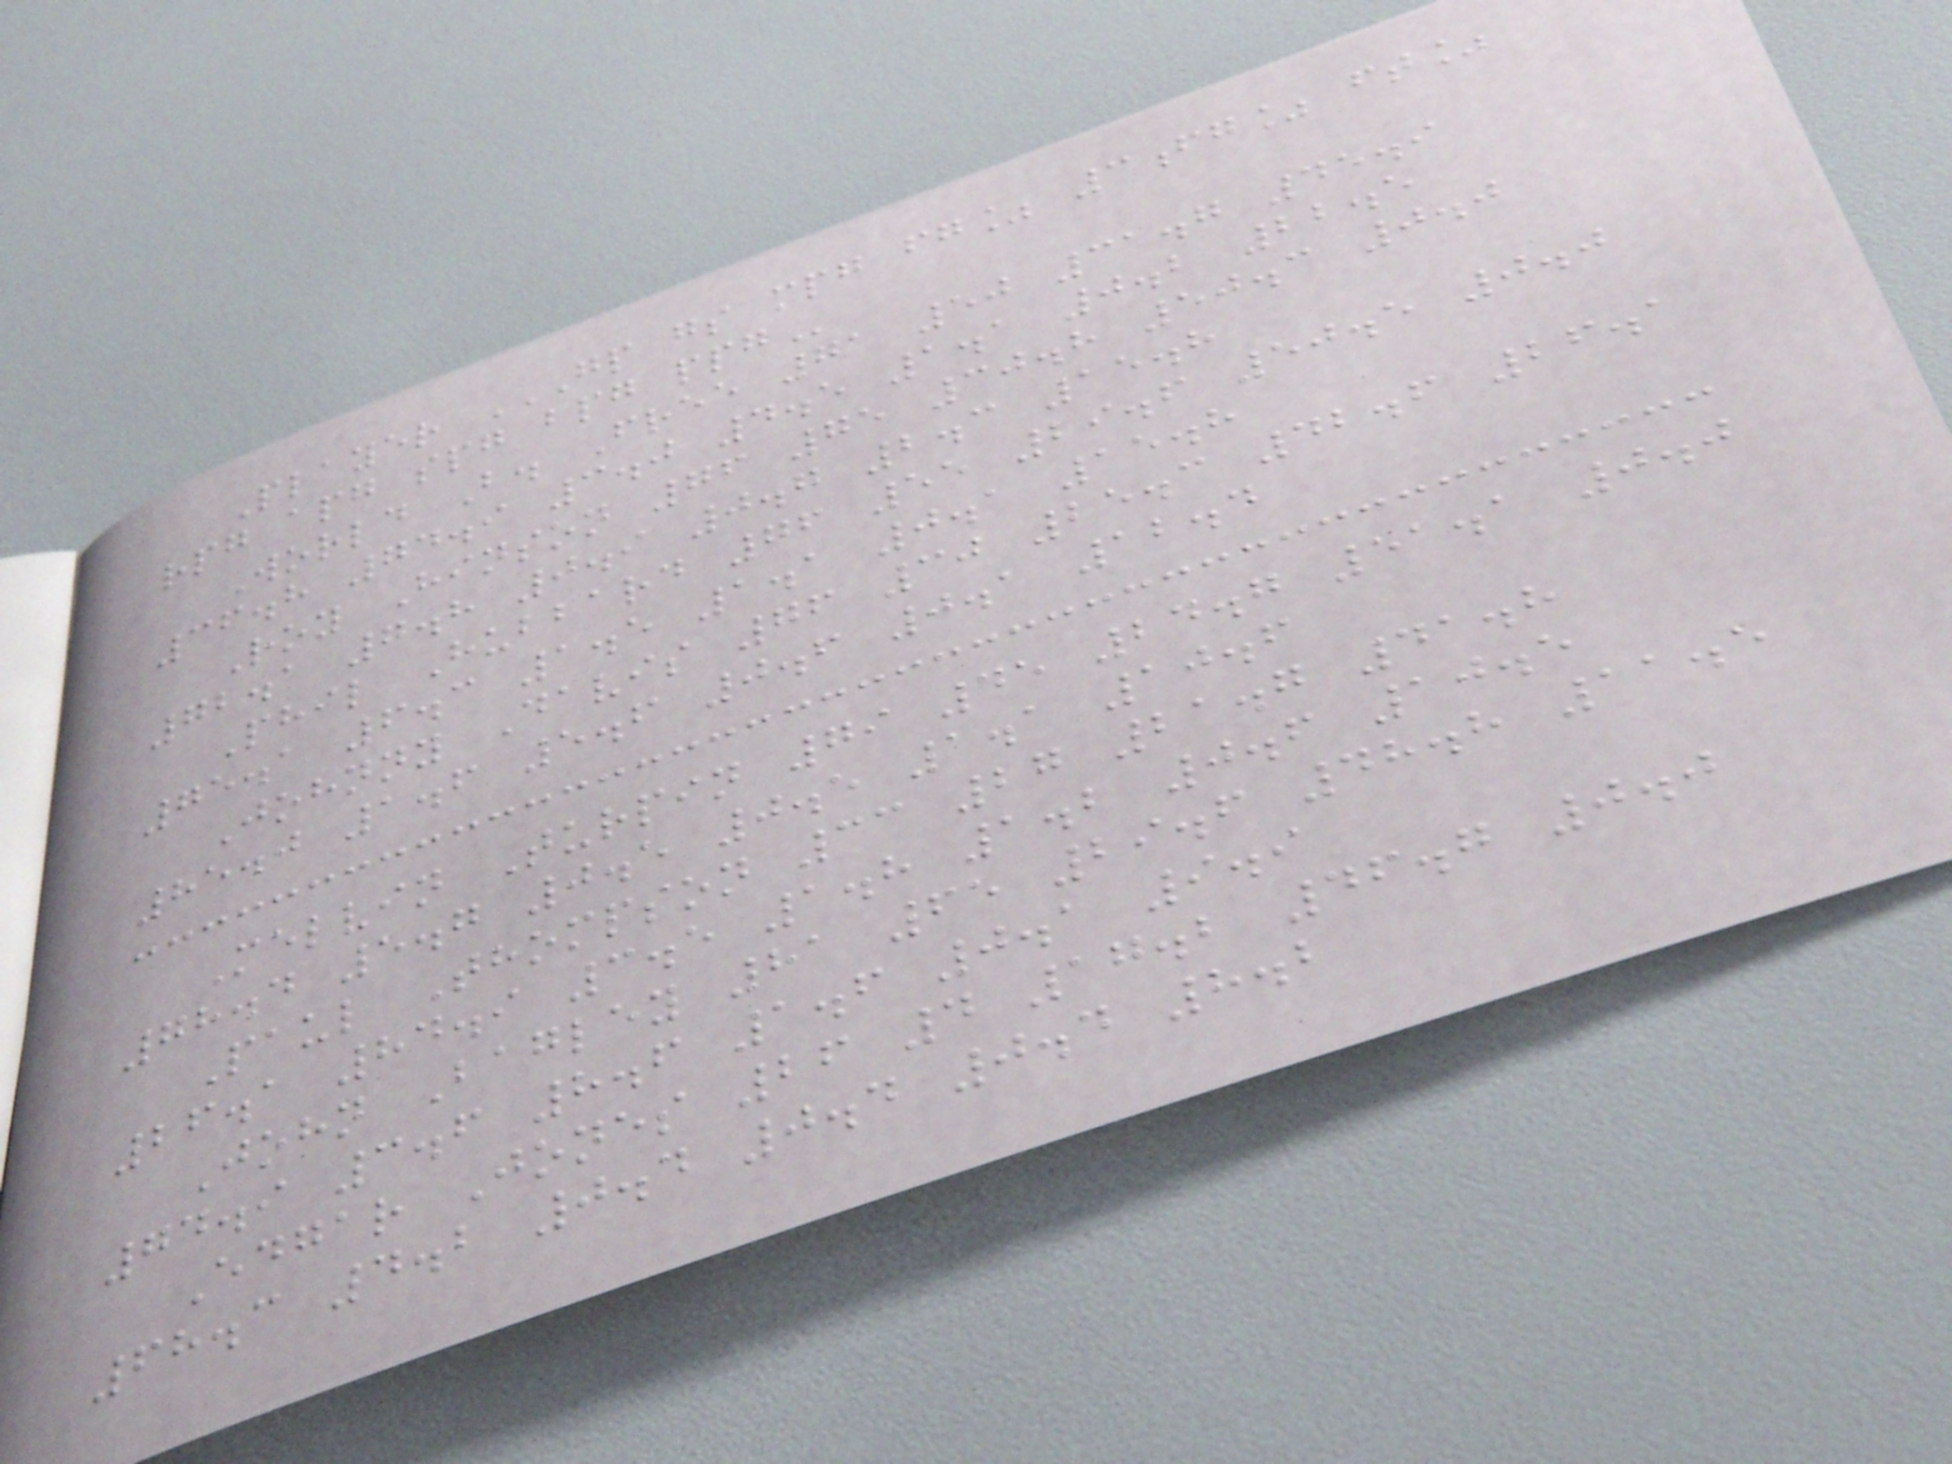Player GP GS MPG FG% 3FG% FT%
RPG APG SPG BPG PPG
World B. Free 71 50 31.7 45.9
36.8 74.9 3.0 4.5 1.1 0.2 22.5
Roy Hinson 76 75 30.8 50.3 0.0
72.1 7.8 0.9 0.7 2.3 15.8
Phil Hubbard 76 55 29.6 50.5 0.0
75.1 6.3 1.5 1.1 0.1 15.8
Johnny Davis 76 30 25.3 42.6 26.1
85.0 1.6 5.6 0.6 0.1 12.4
Melvin Turpin 79 45 24.7 51.1 0.0
78.4 5.7 0.5 0.5 1.1 10.6
Paul Thompson 33 27 21.7 41.8
26.1 84.9 3.5 1.8 1.2 0.6 10.5
John Bagley 81 65 29.6 48.8 11.5
74.9 3.6 8.6 1.6 0.1 9.9
Edgar Jones 26 4 17.2 46.7 0.0
68.3 4.2 0.4 0.4 0.4 8.2
